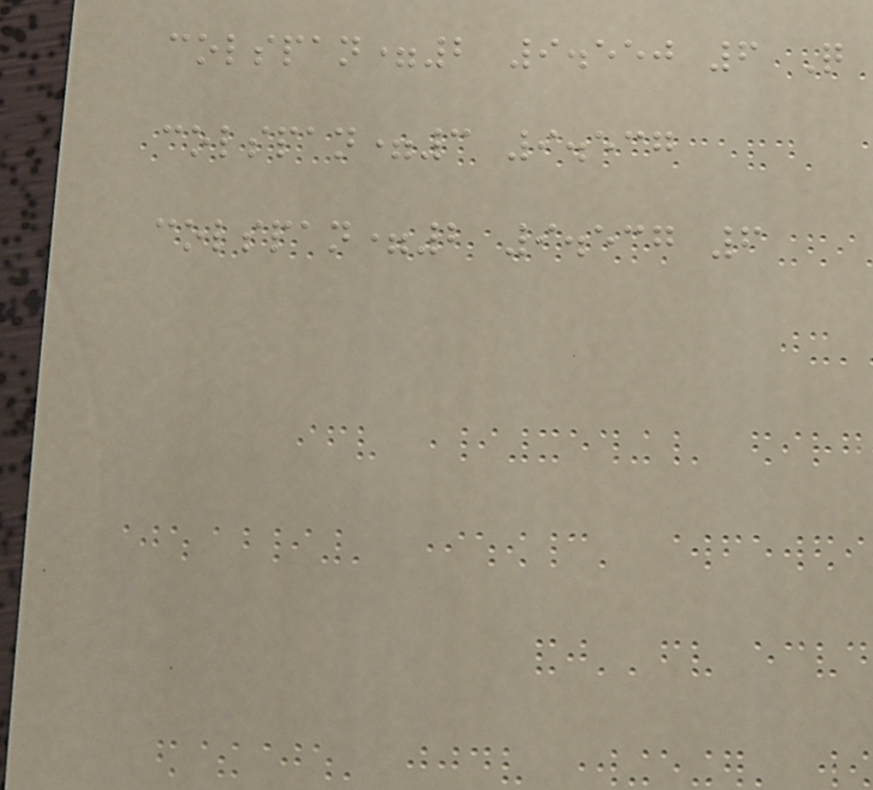colspan=2 9.550 6 Q
colspan=3 9.537
colspan=2 9.537 6
